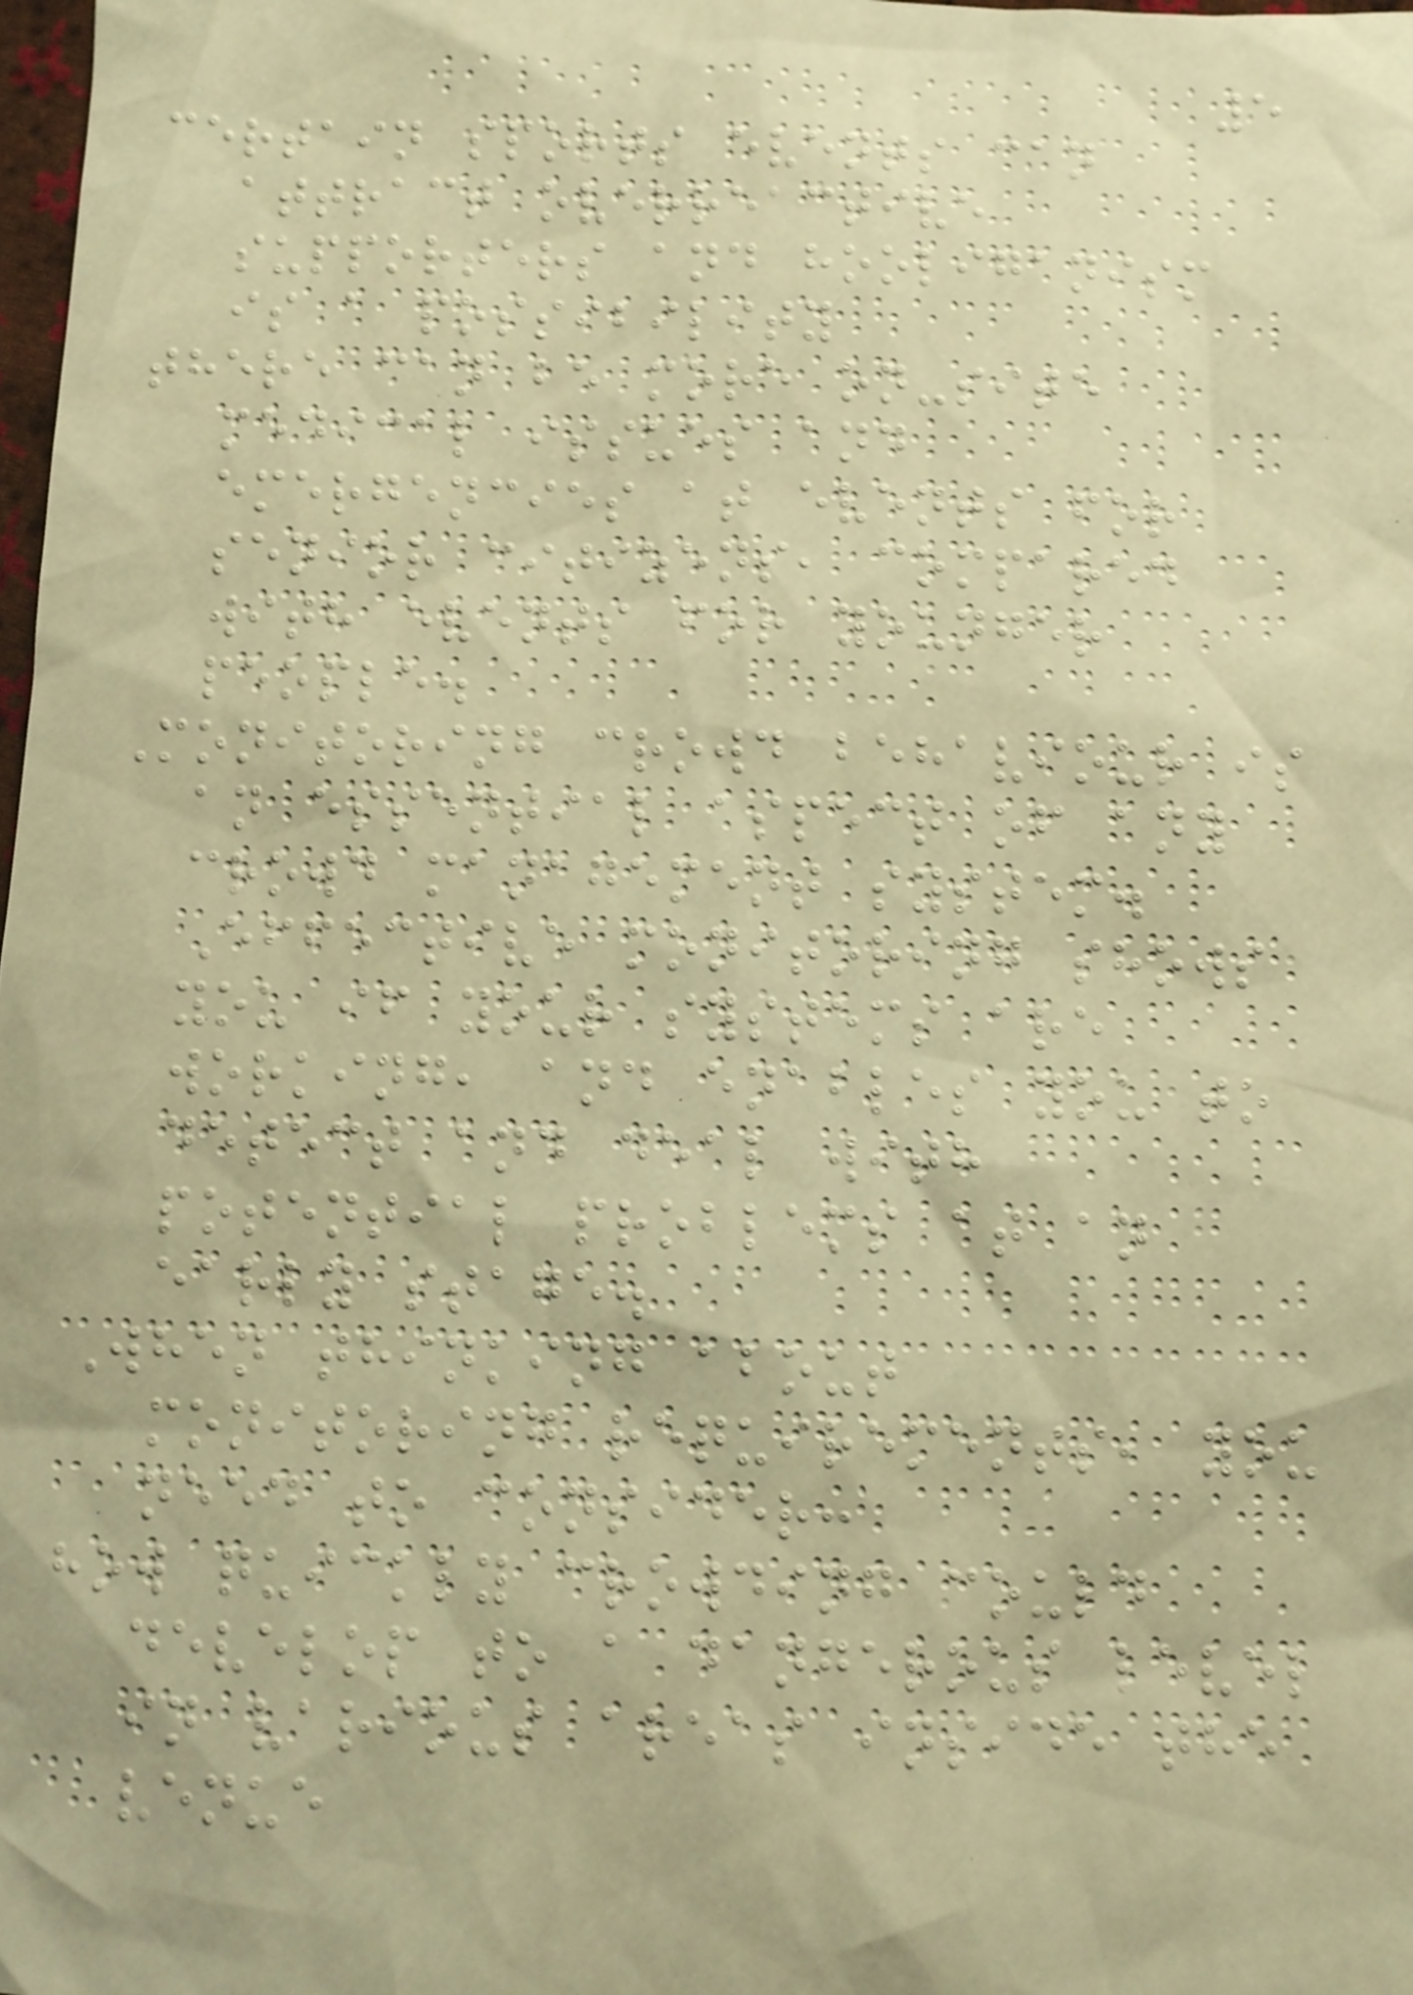5
certain sports events can
attract overreactive
supporters and hooliganism
is a possibility
there can be more on-site
medical issues and
emergencies at events for
senior citizens, compared
with events for younger
people.
Monitoring crowd behaviour is
an essential aspect of any
crowd management system.
Effective monitoring shows
you if your systems are
working, and enables you to
detect and deal with
potential problems at an
early stage.
When thinking about
monitoring requirements, you
need to consider:
how quickly crowding could
develop to a dangerous level
in various areas inside the
venue
